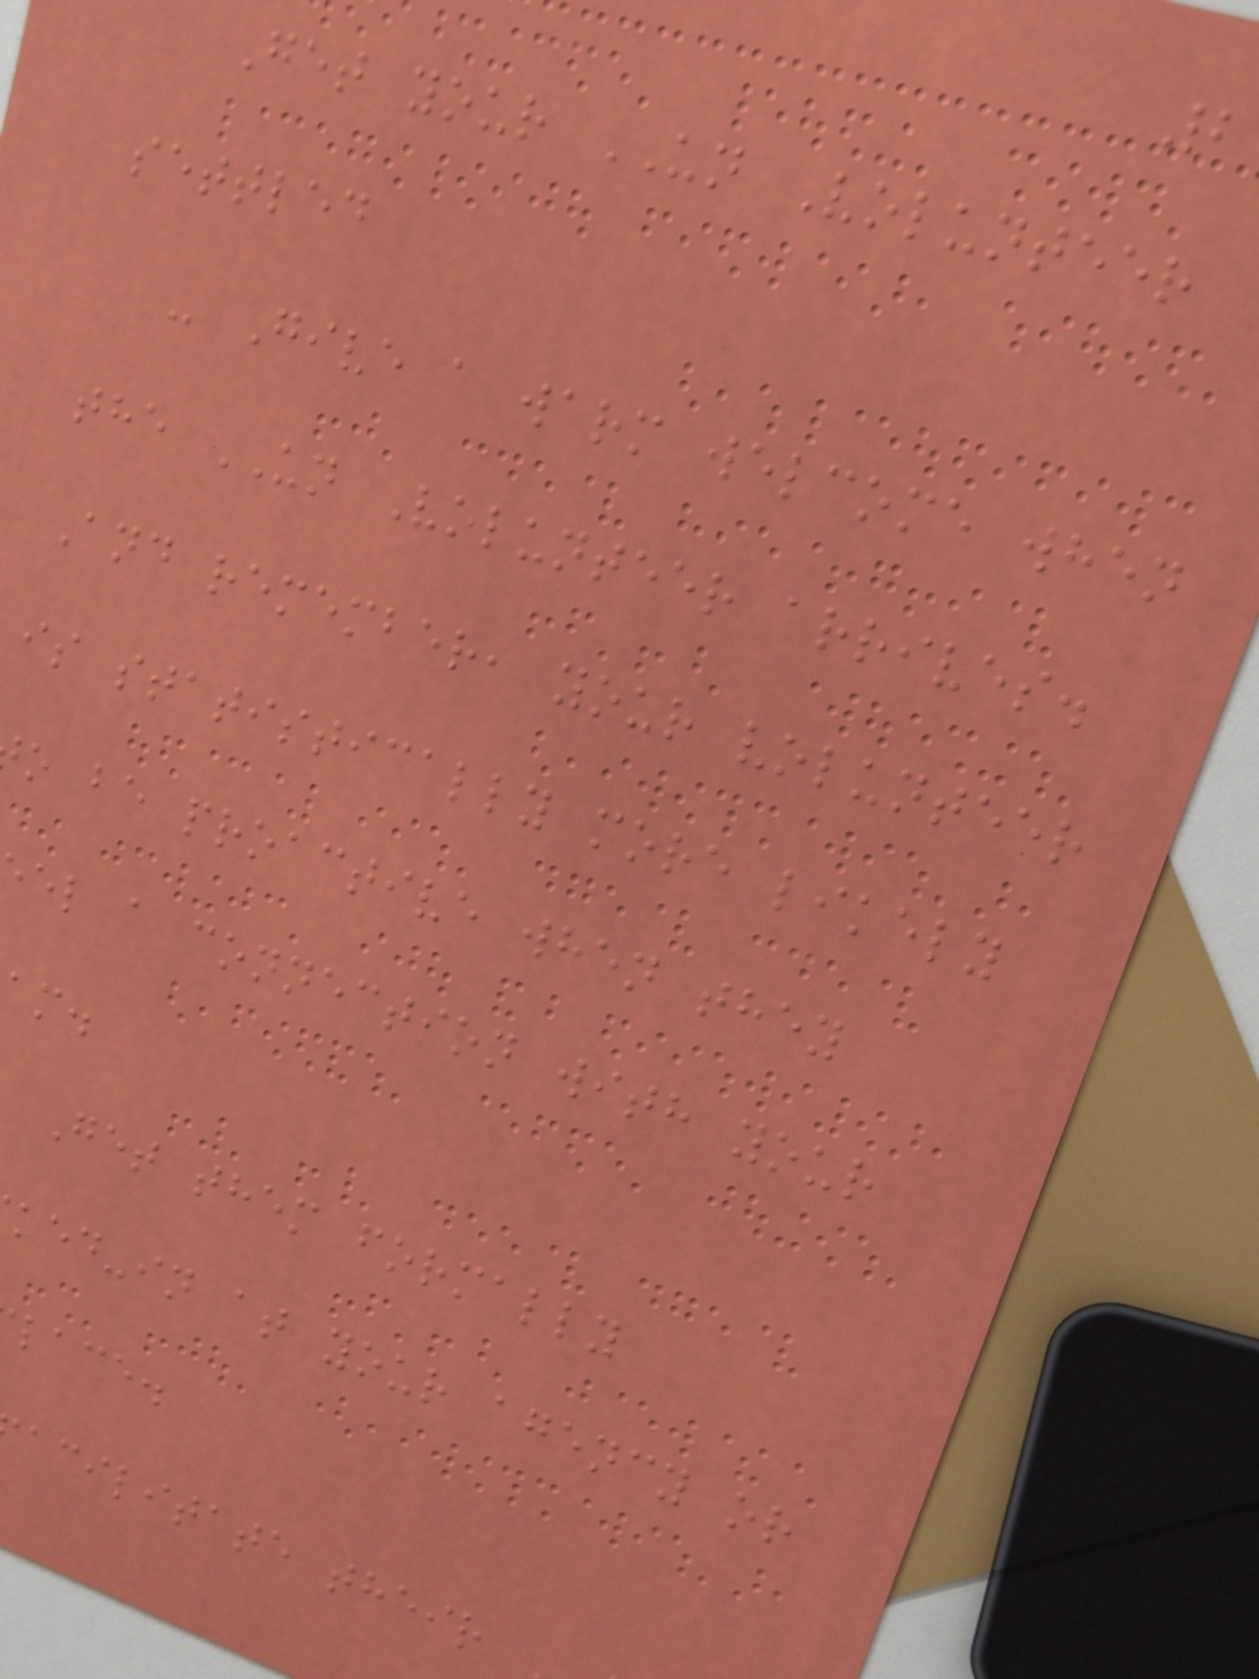Get your UN Volunteer
settled
- Give a warm welcome when
the UN Volunteer arrives.
And remember, your volunteer
is statistically more likely
o be proactive when they
el a connection with your
Get them formally
ked-in at your agency or
lace.
acilitate their
